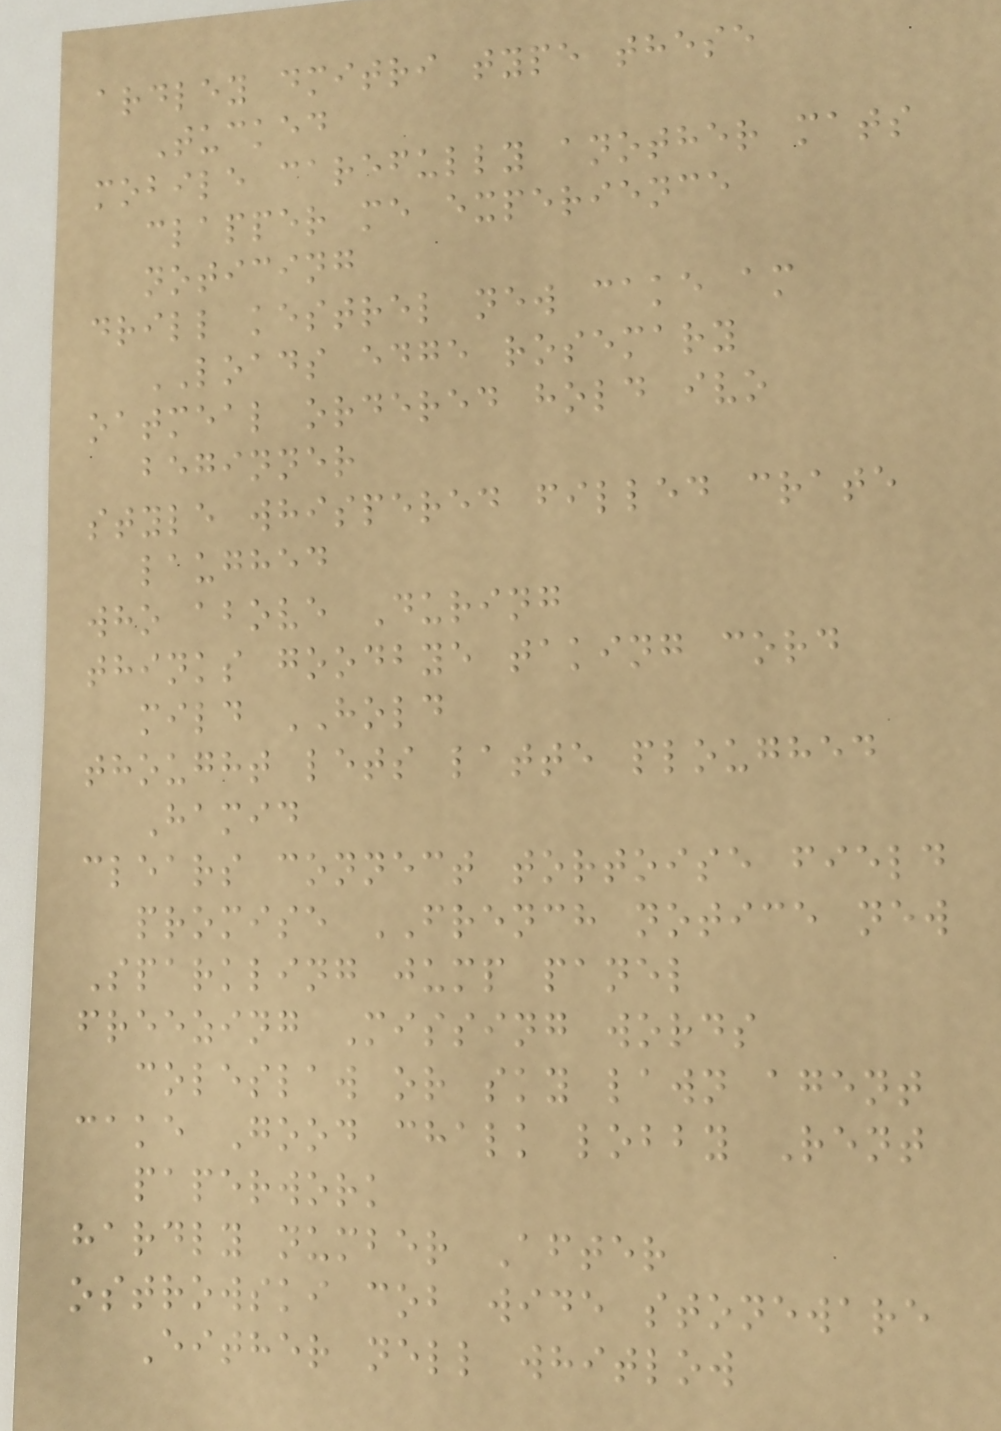ardley dmitri type these
Tucked
mobile carefully another mats
clapper me experience
noticing
drill kestrel new cake am
LOADS edge rosemary
oatmeal ordered hold ivo
beginner
style whispered filled crate
laughed
who above During
thinks goodbye taking cord
mild HOLD
thought lets latte ploughed
Hamid
clears connect tortoise field
promise FRENCH notice new
Sparkling jump panel
freezing Missing words
coleslaw or sky lawn agent
cake Good chalk lobby Rent
paperwork
hardly number After
ostrowski cob wide stoneware
Either nell whitlow
